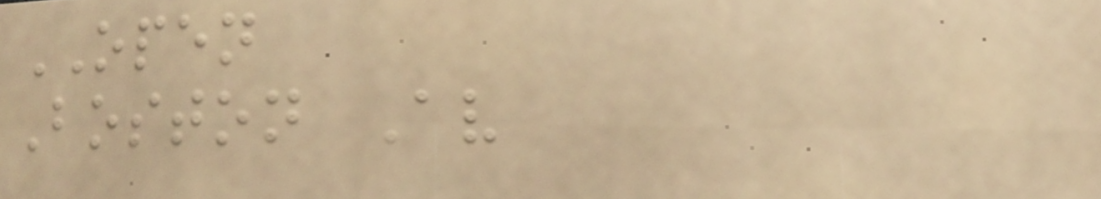OPEN
Boston Av
